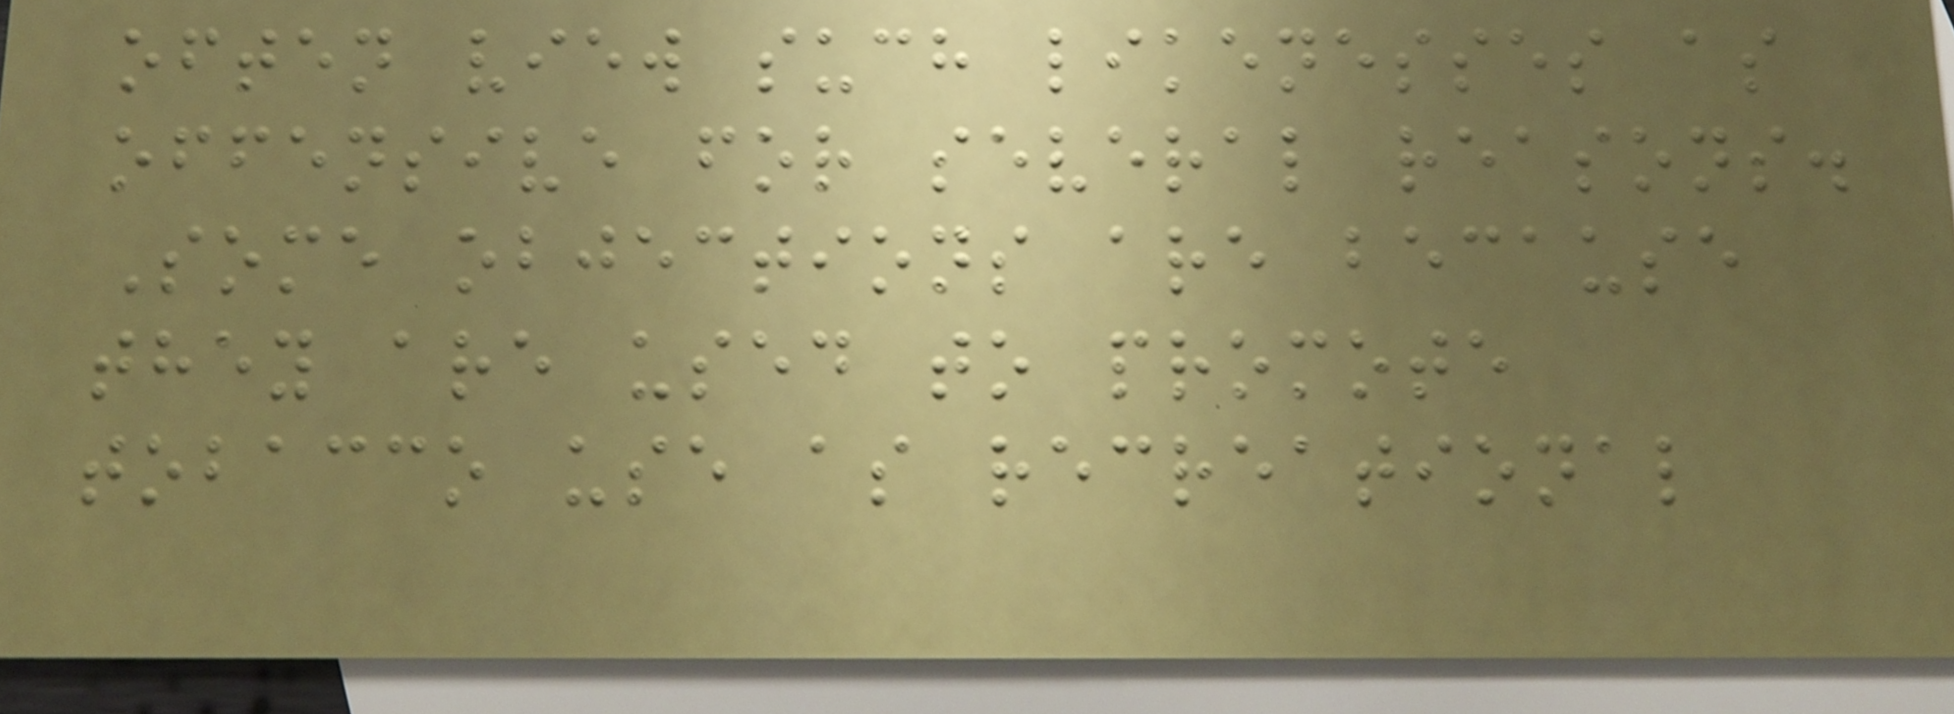often view such likenesses as
offensive for several reasons.
Some objections are because
they are used to promote
tobacco use as recreational
